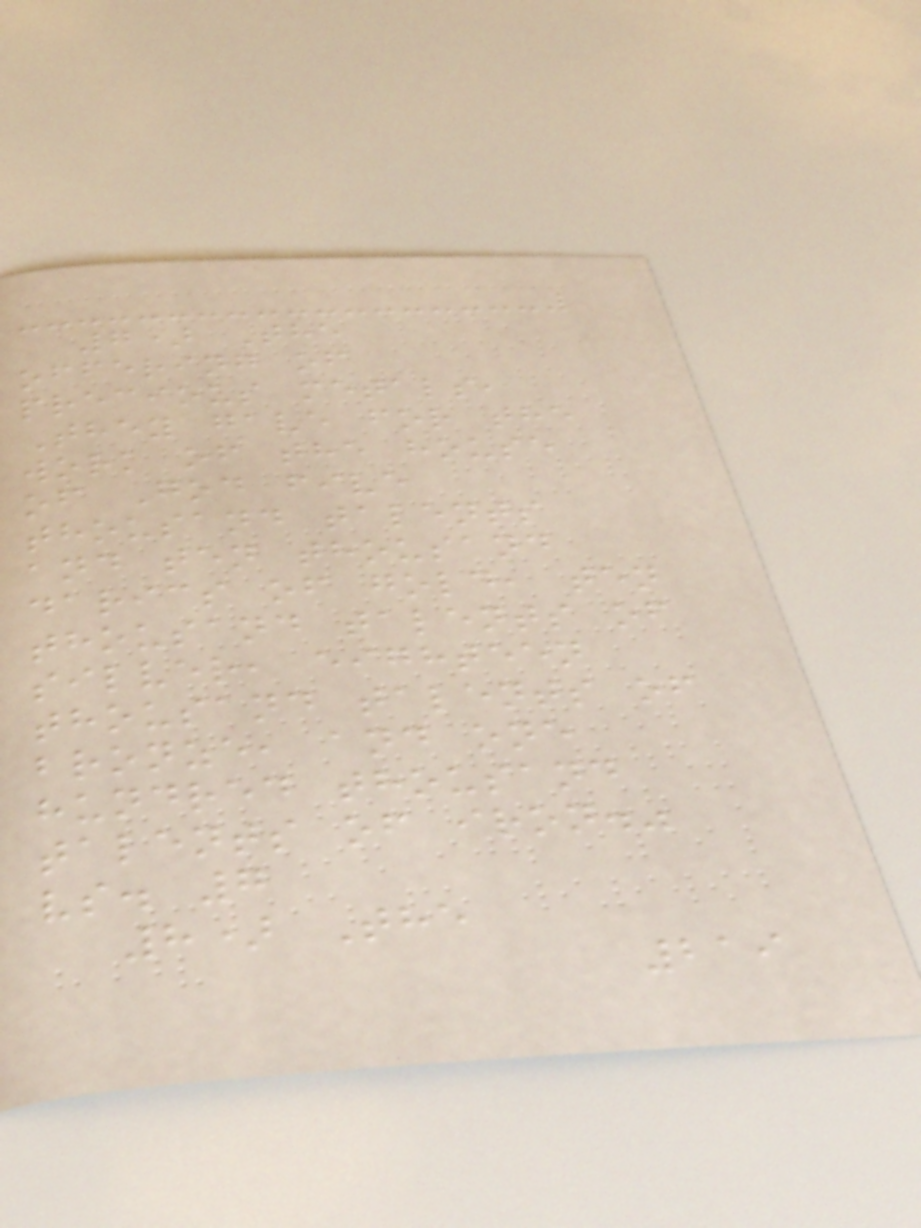7) The
offering of
precious metals,
They gave for the
work of the house
of God five
thousand talents
and ten thousand
darics of gold, ten
thousand talents of
silver, eighteen
thousand talents of
bronze, and one
hundred thousand
talents of iron."
vs. 7
8) The
219
